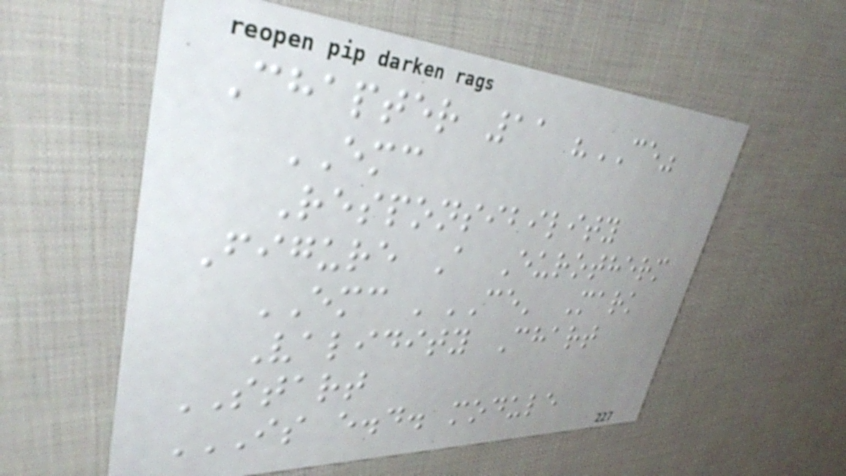Chapter 11 "CE"
EMC
Responsibility
Figure A Eurotherm
EMC 'CE' Mark
Validity Chart
START
IS E.D. MODULE
